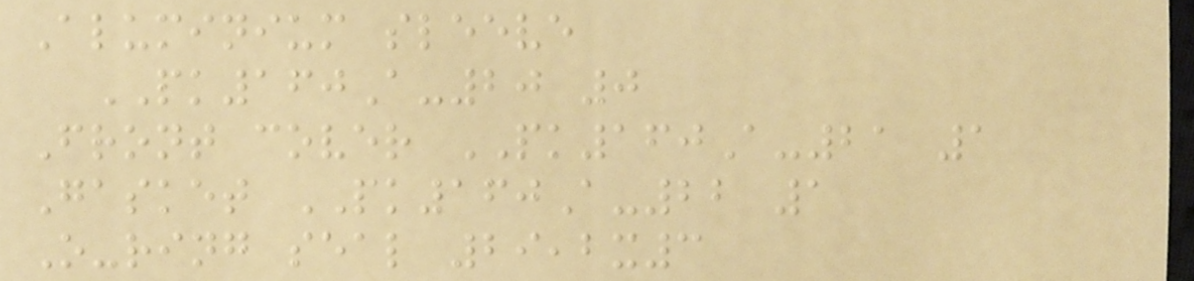Aluminium sleeve
PK160A-20 0
Front cover PK160A-21 1
Gasket PK160A-22 1
O-ring seal 29,2x3
